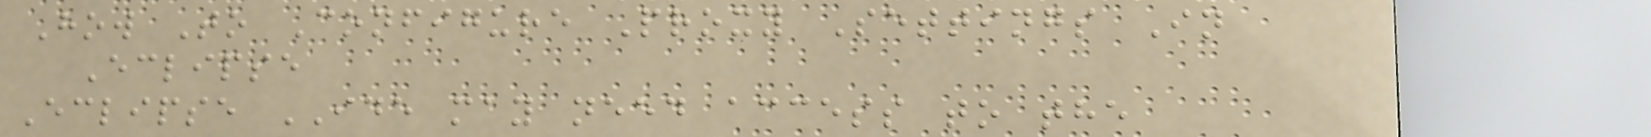How To Configure Proxy Settings In
Eclipse
Eclipse IDE may need access to the
